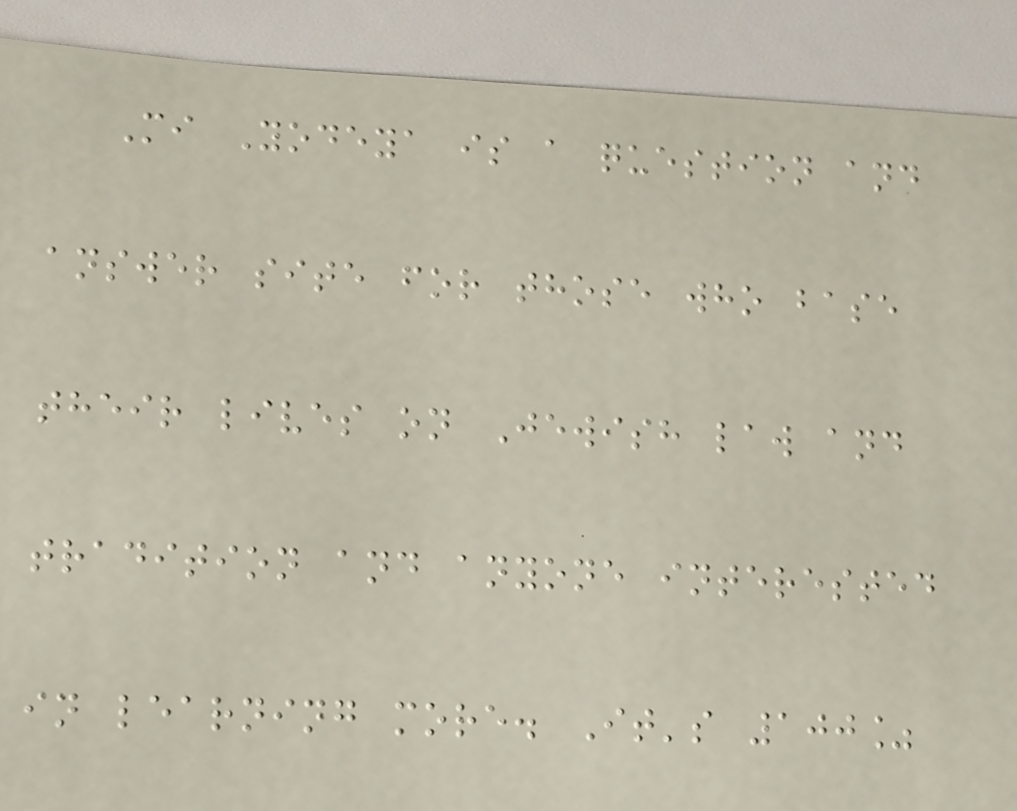Mi Yodeya is a question and
answer site for those who base
their lives on Jewish law and
tradition and anyone interested
in learning more. It's 100%
